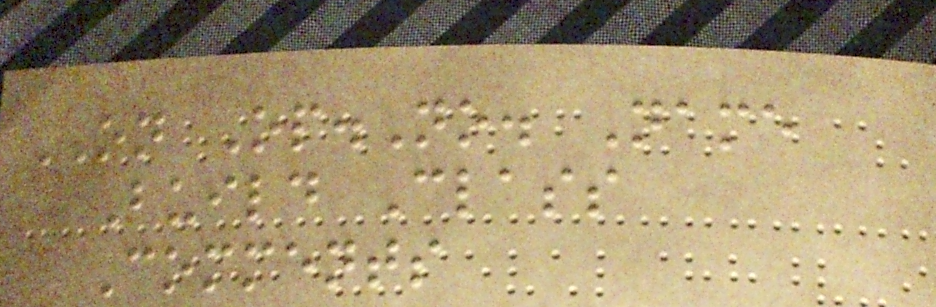ON Op.No. Name
Build Class
Comments
